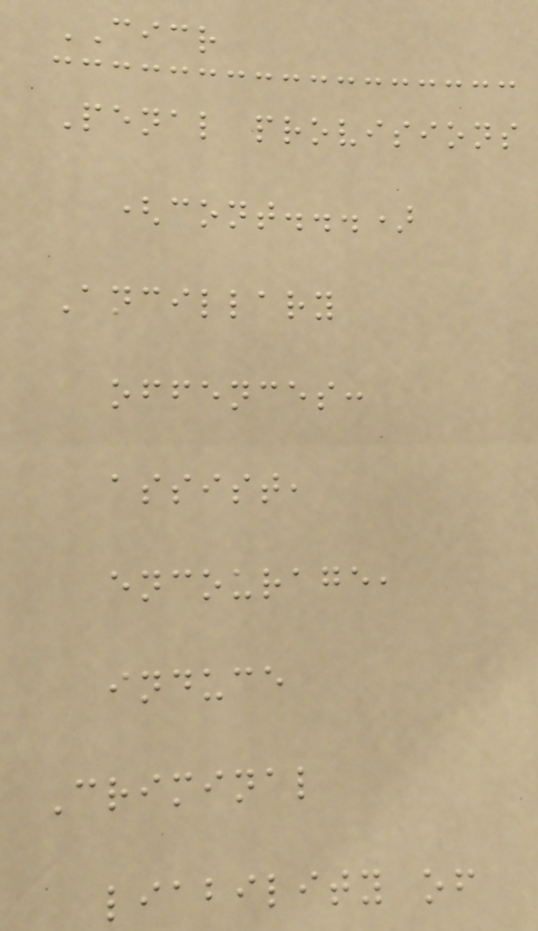CICR
Penal provisions
(cont...)
Ancillary
offences:
assist,
encourage,
induce
Criminal
liability of
